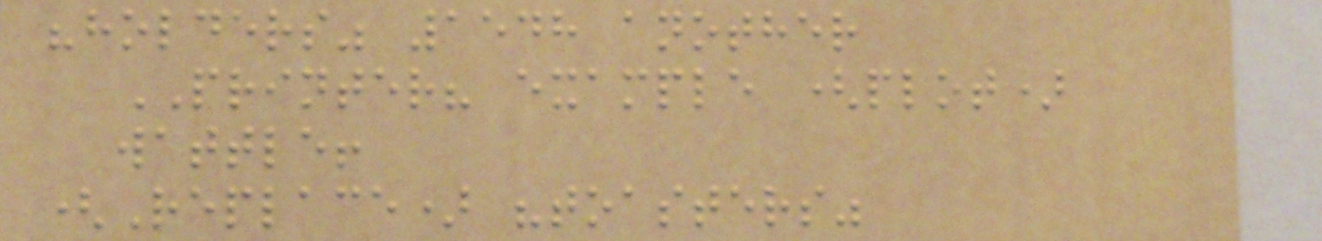"holders" 1548 another
PRINTER? example (plot)
wattle!
(Replace) "toasters"
